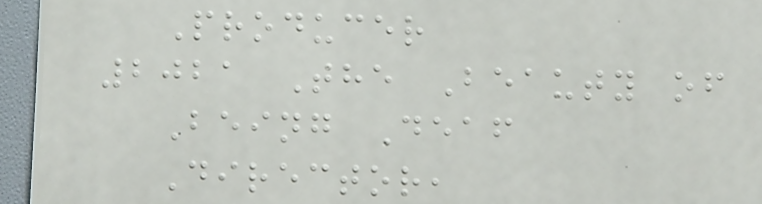Producer
2021 The Beauty of
Being Deaf
Director,
